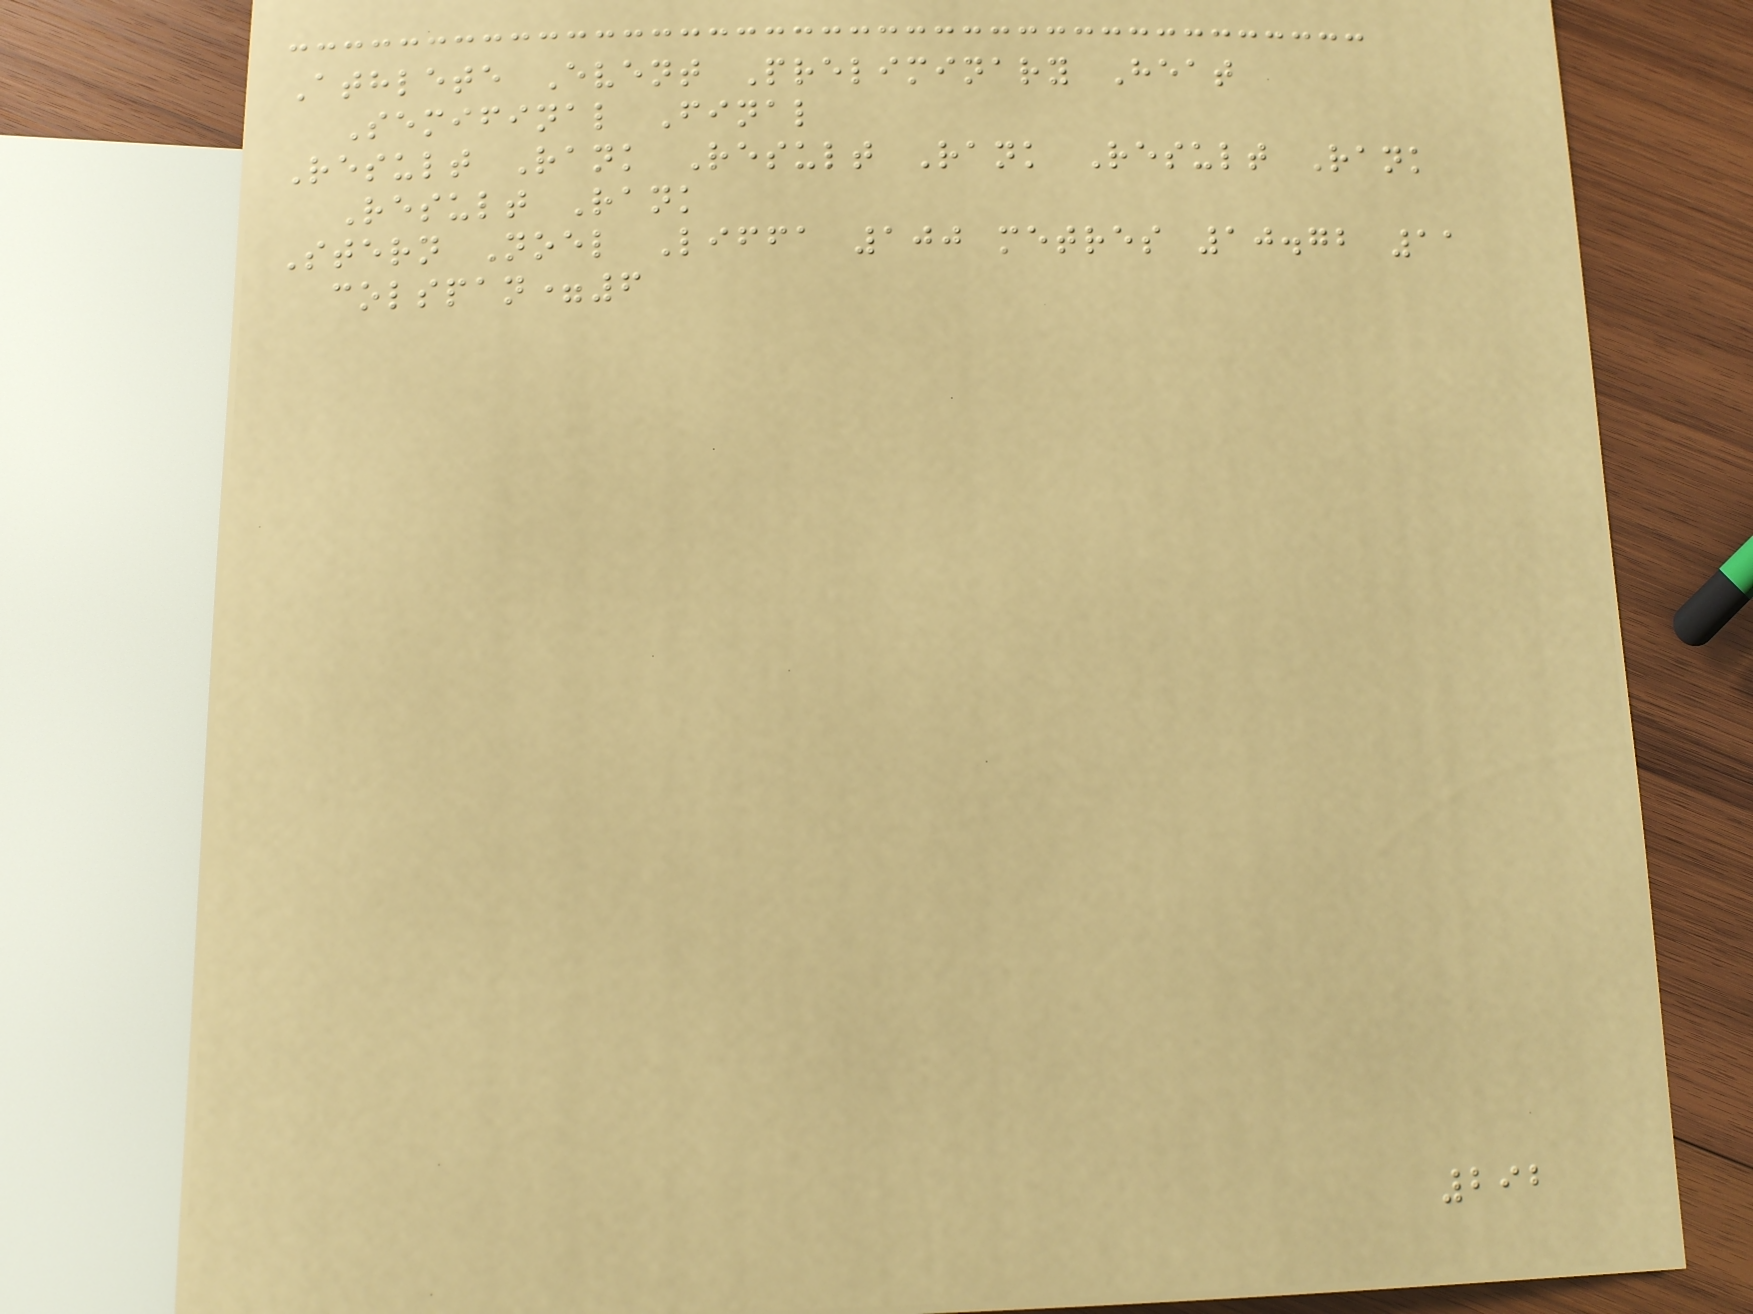Athlete Event Preliminary Heat
Semifinal Final
Result Rank Result Rank Result Rank
Result Rank
Stern Noel Liffa 100 metres 10.72 11
colspan=6
292
